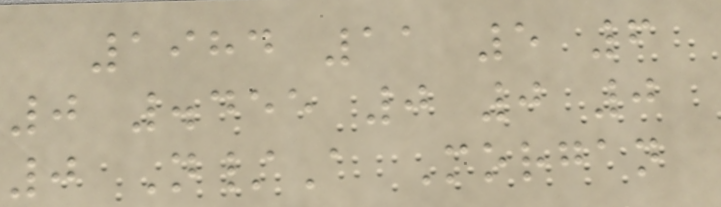1984 11 5 6
0 .455 0 0 0
0 N/A Morgan
